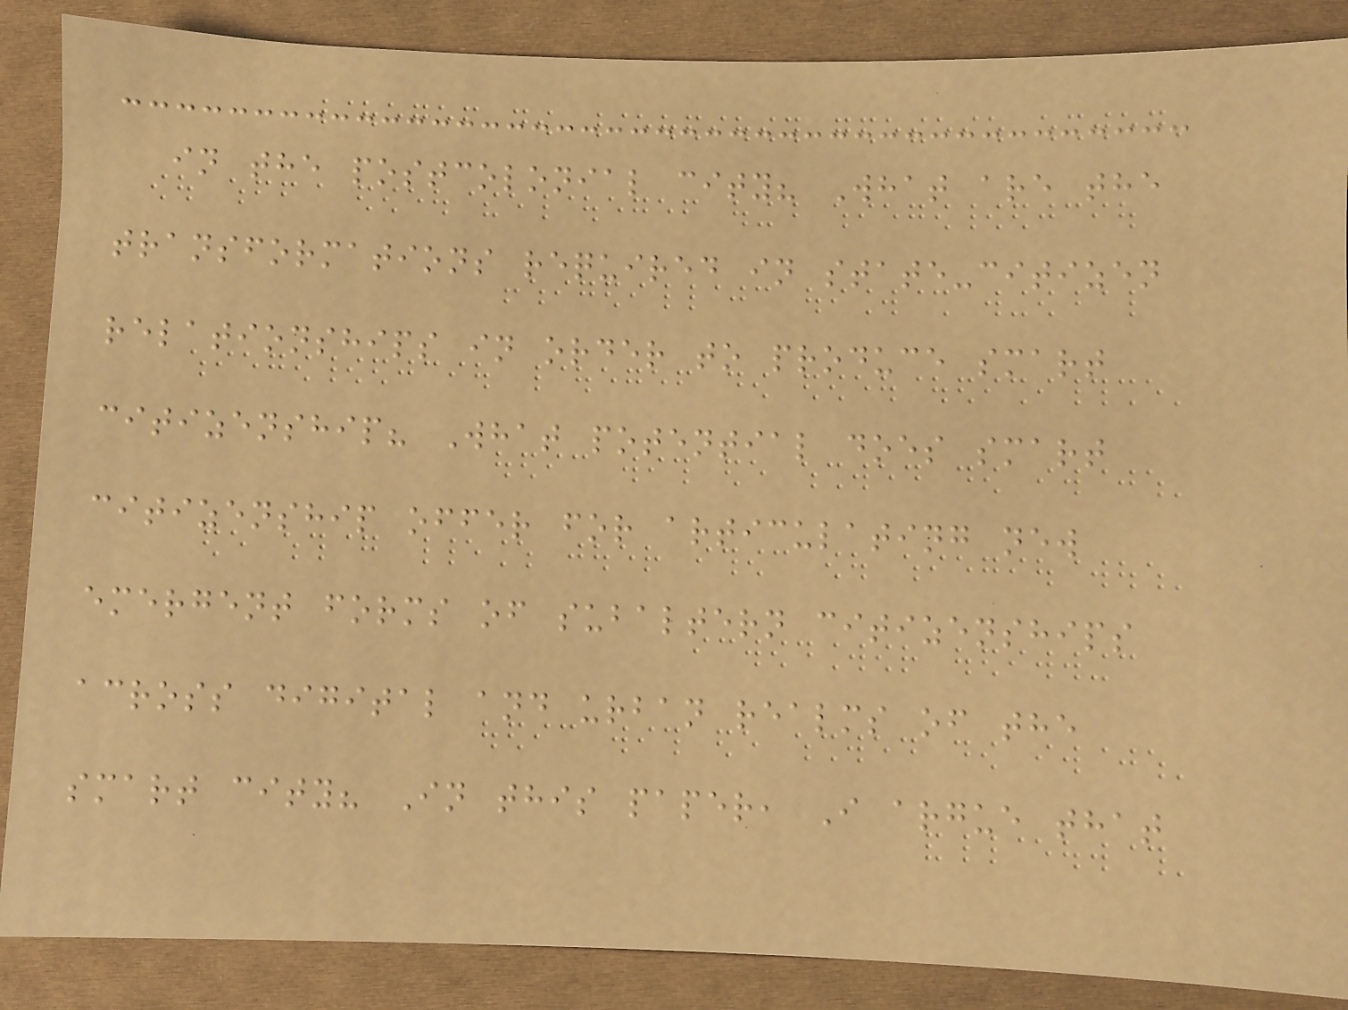in the postcolonial city? What are the
transformations required in state-citizen
relationships in order to produce smart
citizenship? What potential does smart
citizenship offer for articulating new
emergent forms of subaltern citizenships
across digital and urban realms of the
smart city? In this paper, I argue that
